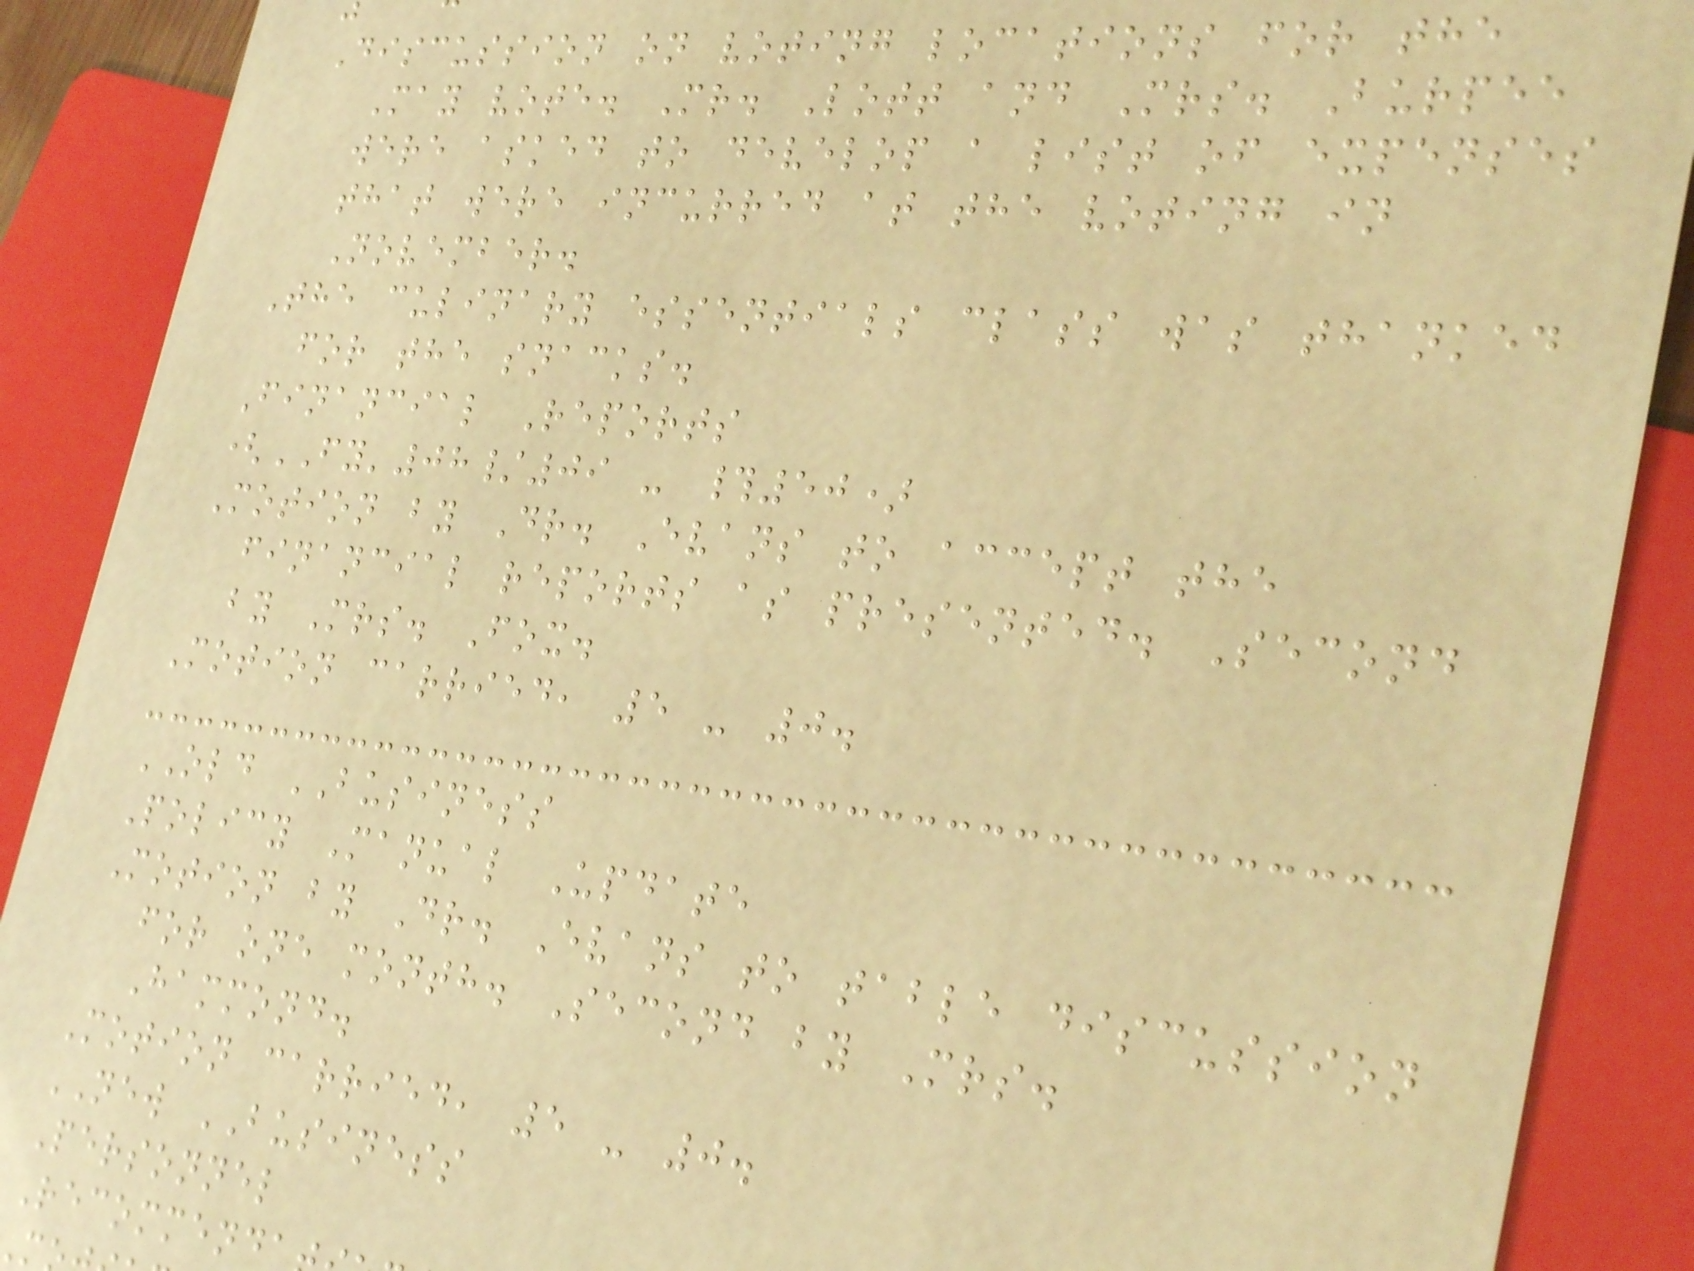Discussion on voting locations for the
May vote. Mr. Lott and Mrs. Burpee
were asked to develop a list of expenses
that were incurred at the voting in
November.
The culinary essentials class was thanked
for the snacks.
Financial Reports
(FY'08/09 - #50)
Motion by Dr. Evans to accept the
financial reports as presented. Second
by Mrs. Fox.
Motion carried, 5 - 0.
OLD BUSINESS
Policy Manual Update
Motion by Dr. Evans to table discussion
for one month. Second by Mrs.
Hammond.
Motion carried, 5 - 0.
NEW BUSINESS
Personnel
Recommend
